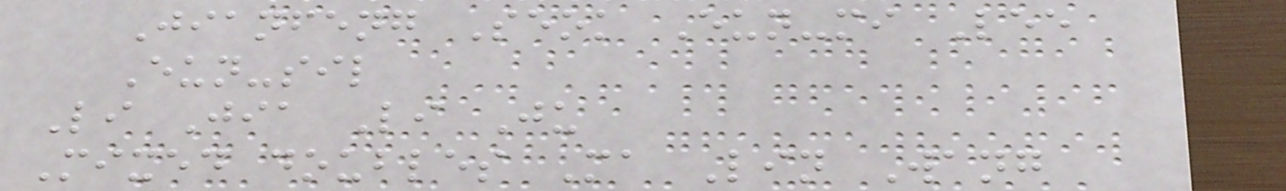Jianfeng Seok Eun-mi Lee
Eun-sil
Li Jia Li Ju
Mixed doubles Ma Lin Wang
